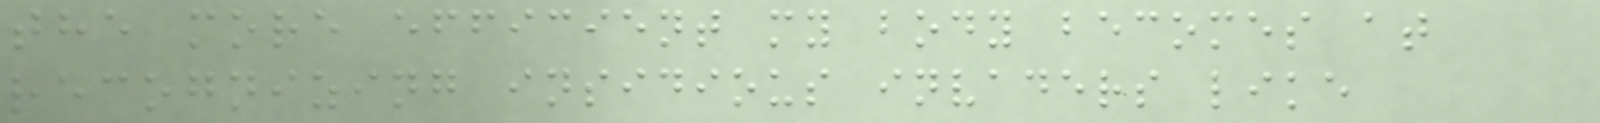the more efficient my body becomes at
recognizing insidious invaders like
